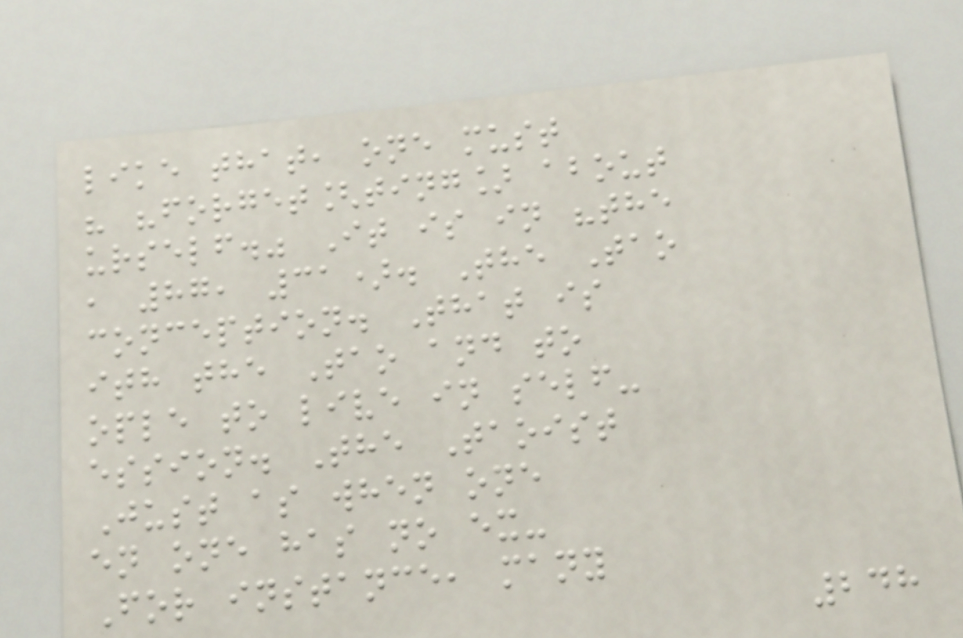like that, one must
" "forget[ting] about
urself." It is in "the
, 87, 31). The Tao
conception. That is
ith the Tao and to
ople to live in self-
ession. The Taoist
Just as when one
en one has no ex-
For instance, many
248
